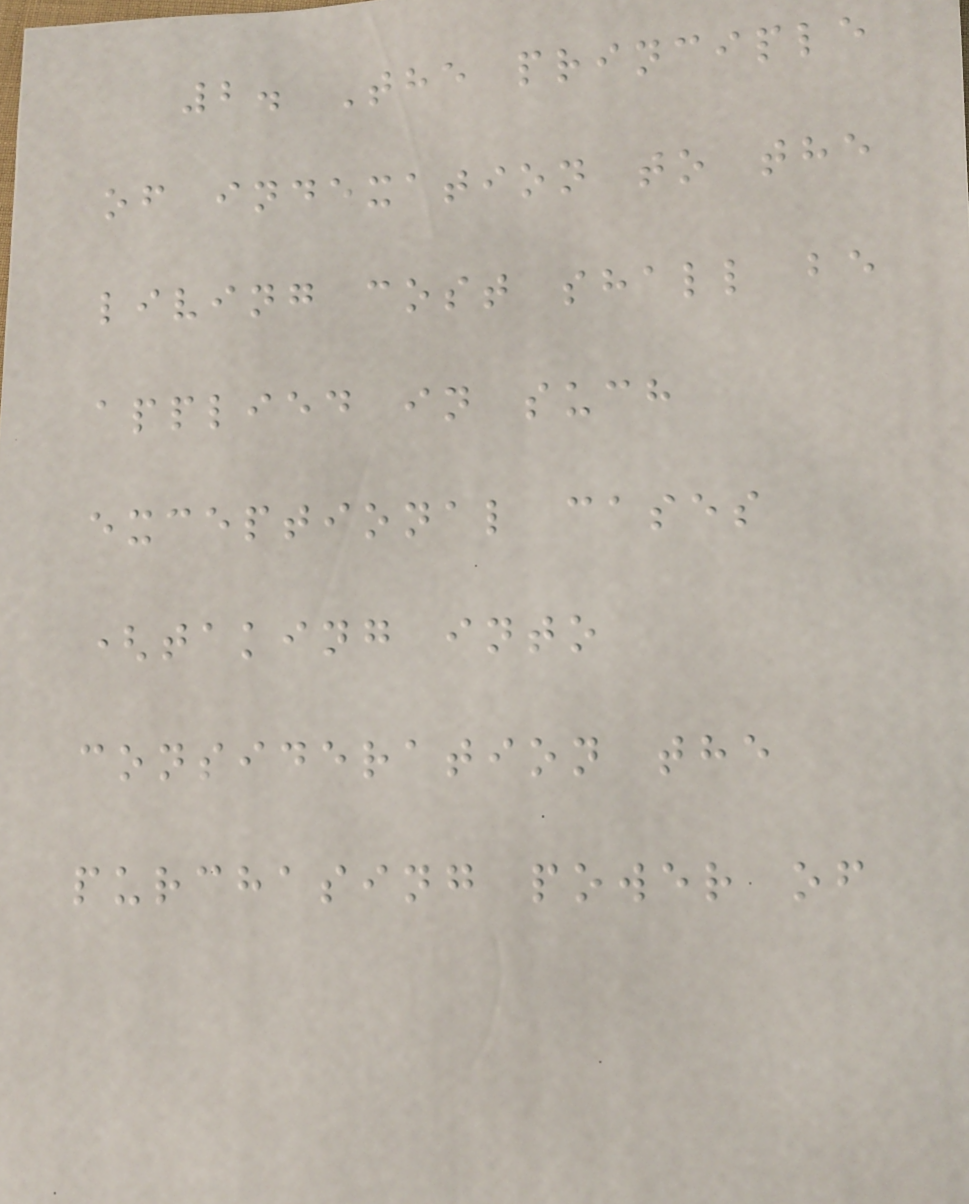2. The principle
of indexation to the
living cost shall be
applied in such
exceptional cases
(taking into
consideration the
purchasing power of
